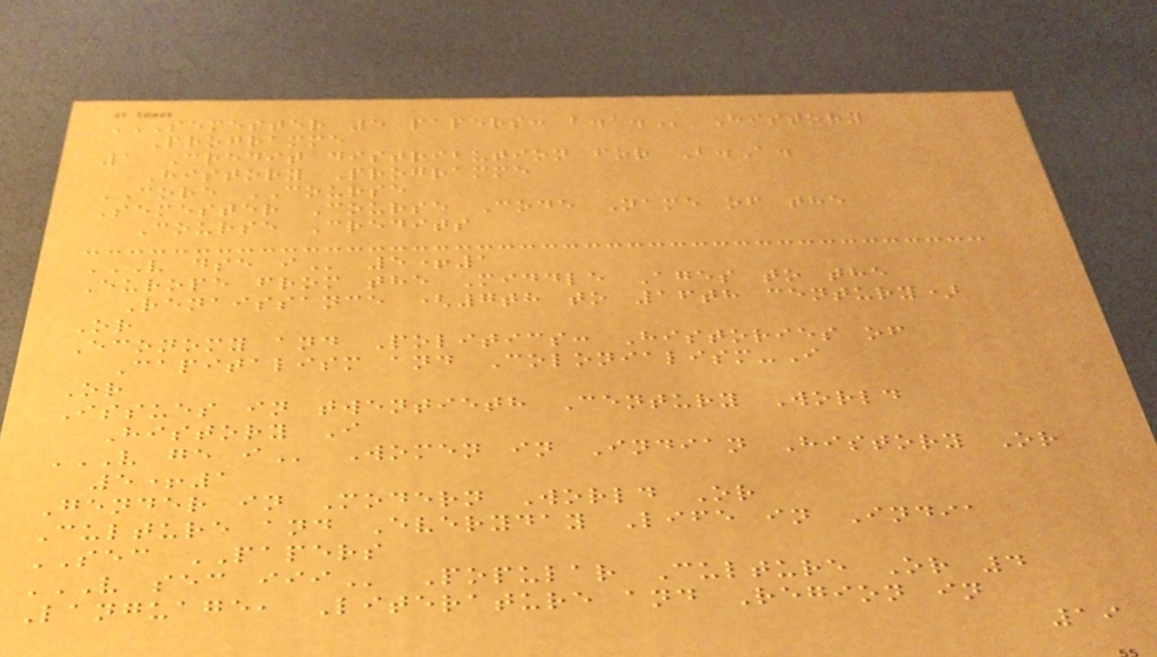SEMESTER 5 PAPERS: B.A. History
Programme
1 Credit distribution for B.A.
History Programme
CORE COURSE
Semester Course Code Name of the
Course Credits
V DSE I 5+1
Europe from the Middle Ages to the
Renaissance (7th to 16th century)
Or
Economy and Politics: Histories of
Capitalism and Colonialism-I
Or
Issues in twentieth Century World
History I
V GE I Women in Indian History Or
5+1
Gender in Modern World Or
Culture and Everyday Life in India
SEC PAPERS
V SEC III Popular Culture Or 4
Language, Literature and Region in
19
